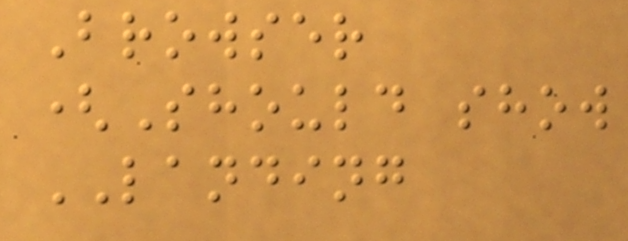Browser
(Should show
LANDING
